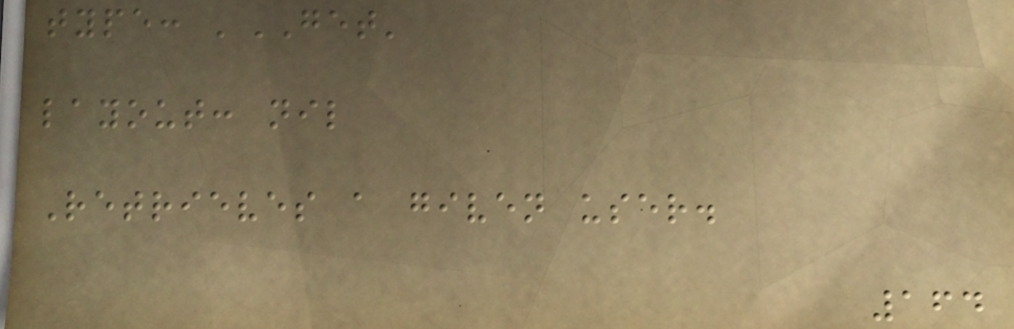type: 'GET'
layout: nil
Retrieves a given user.
164
